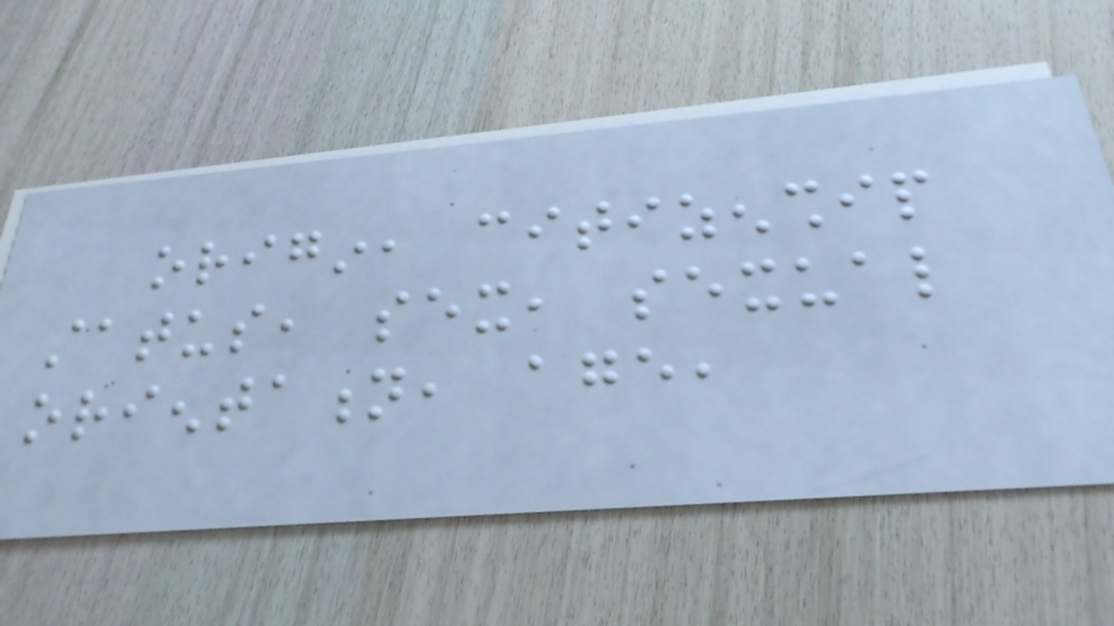origin, citizenship
status, sex, sexual
orientation, age,
